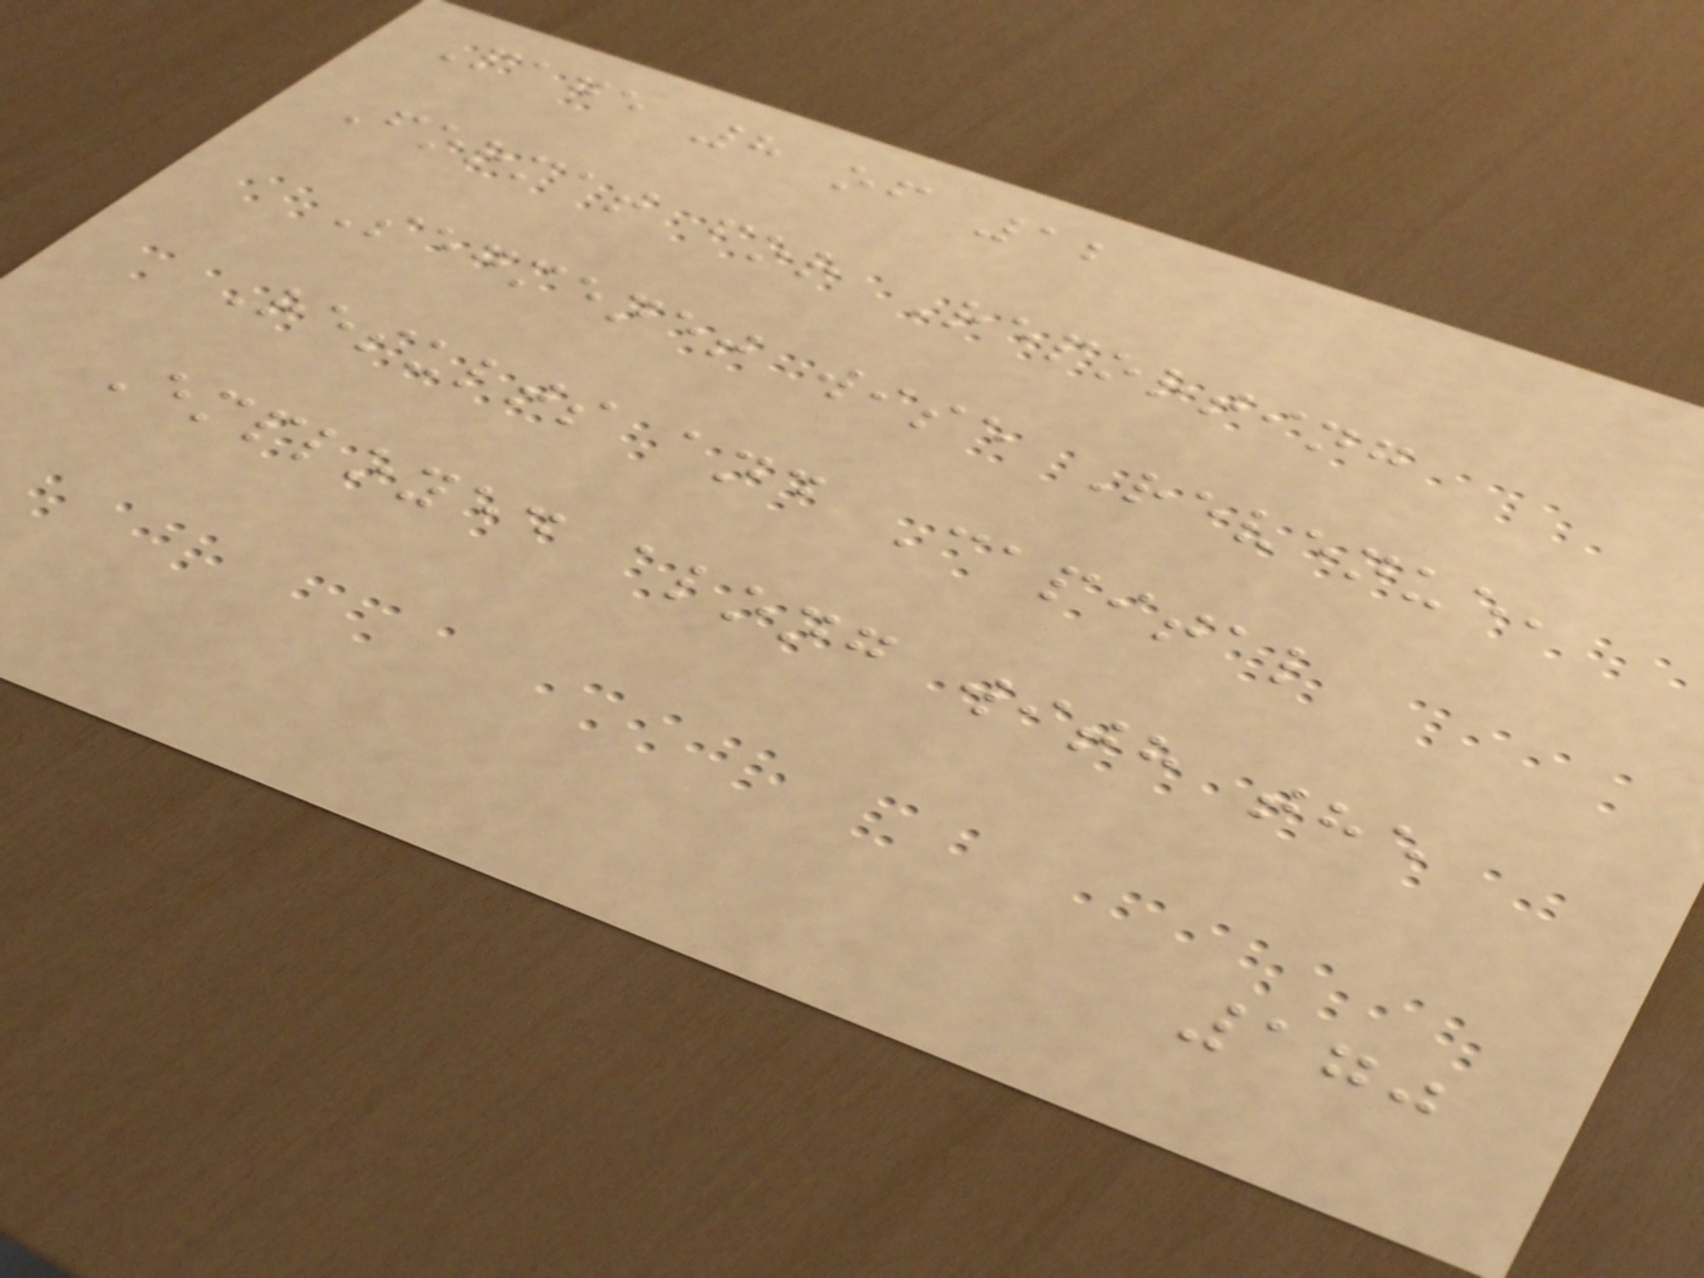Page 8 of 12
Format for Reporting
Segmenet wise Revenue,
Results and Capital
Employed along with the
170
